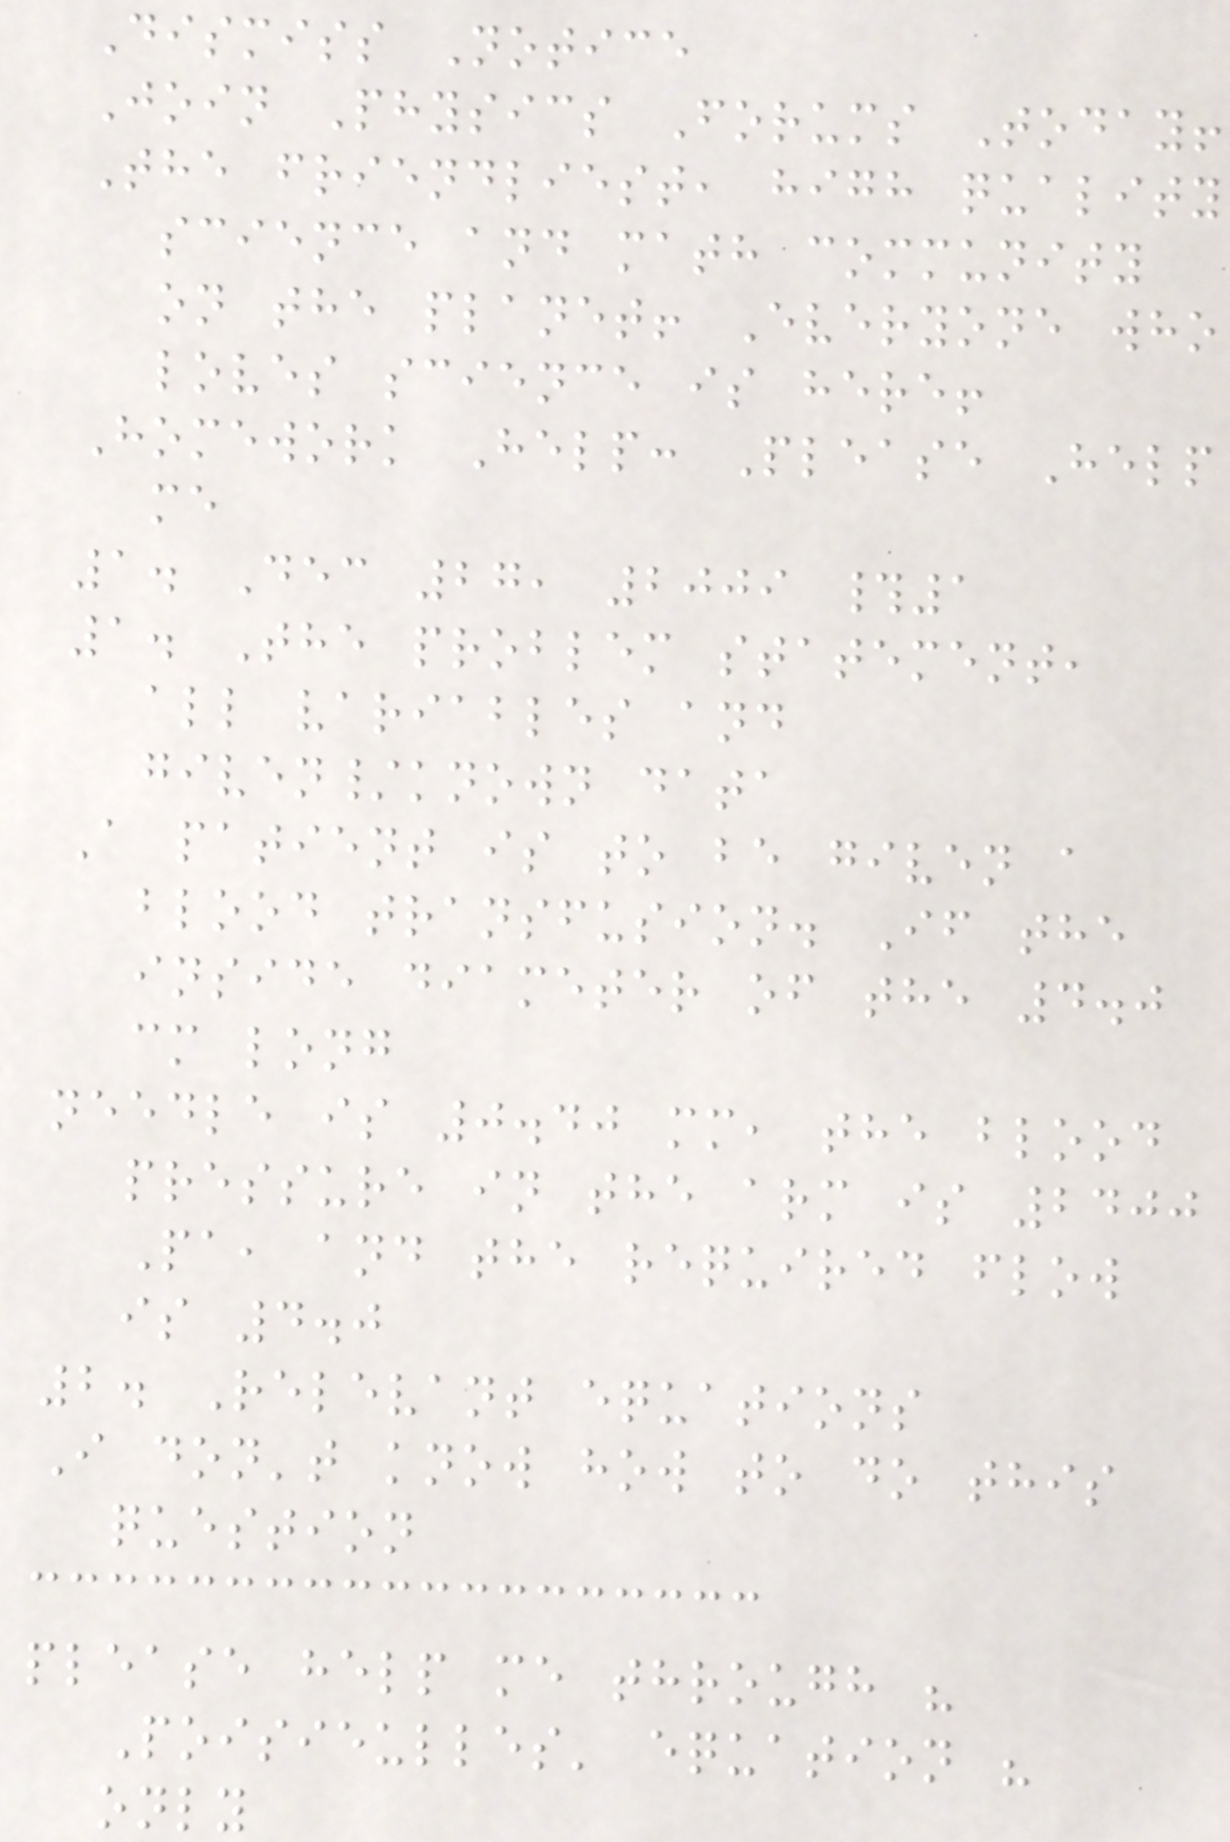Dismiss Notice
Join Physics Forums Today!
The friendliest, high quality
science and math community
on the planet! Everyone who
loves science is here!
Homework Help: Please Help
me
1. Dec 27, 2009 #1
1. The problem statement,
all variables and
given/known data
A patient is to be given a
blood transfusion. If the
inside diameter of the 4.0
cm long
needle is 0.40 mm, the blood
pressure in the arm is 2400
Pa, and the required flow
is 4.0
2. Relevant equations
I don't know how to do this
question
please help me through "
Poisieulles' equation "
only
